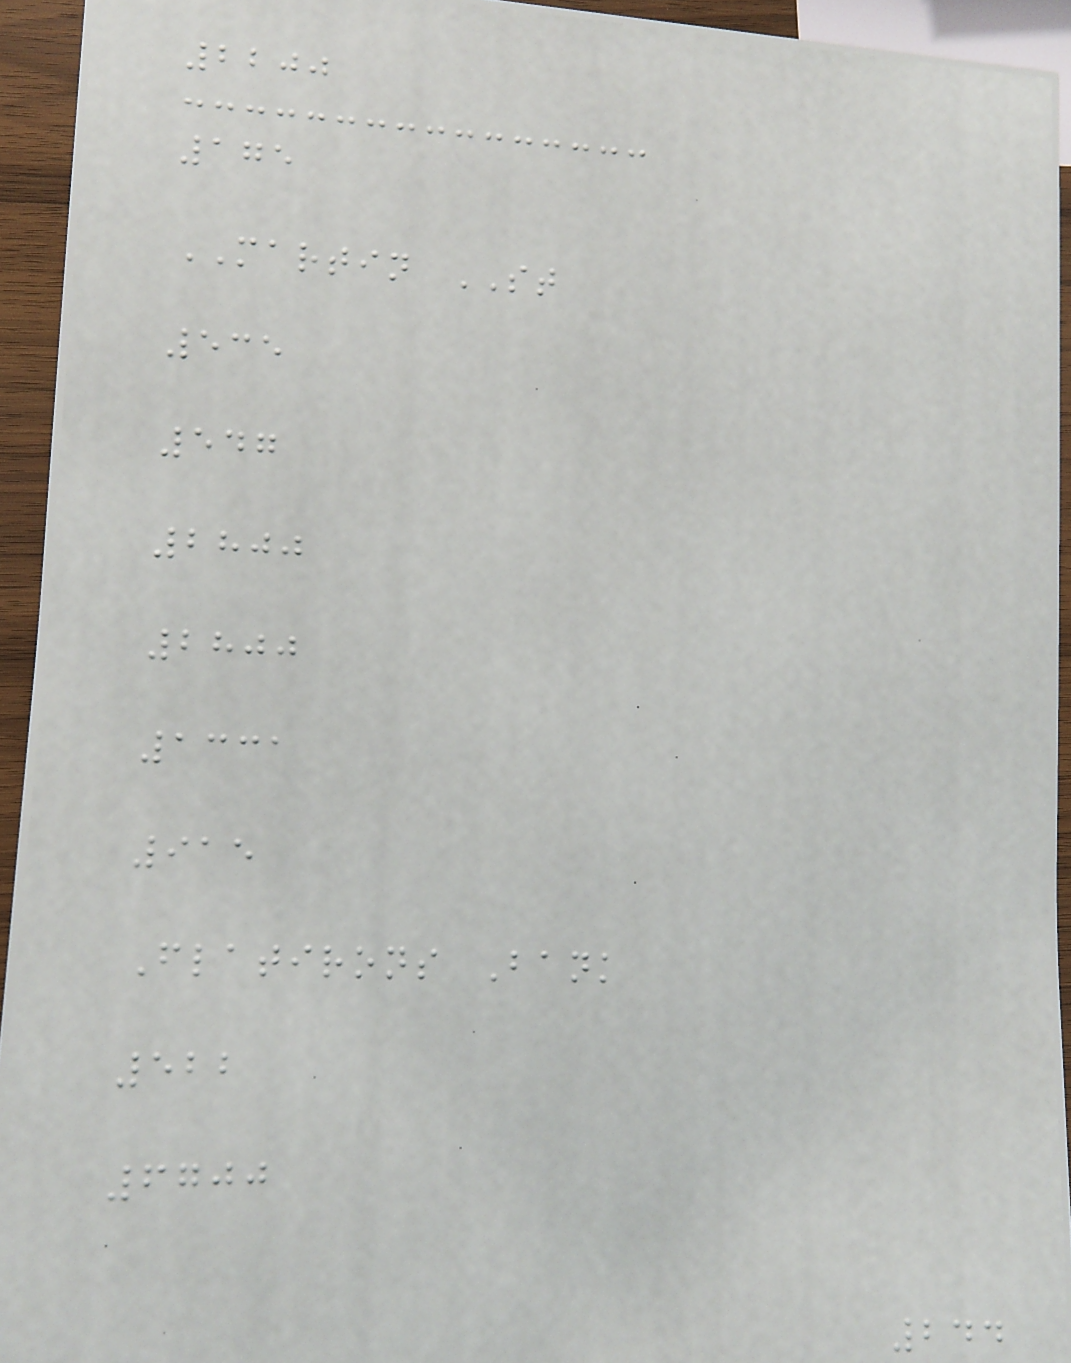2200
175
MARTIN ST
535
547
2800
2800
1331
915
Flatirons Bank
522
6700
244
